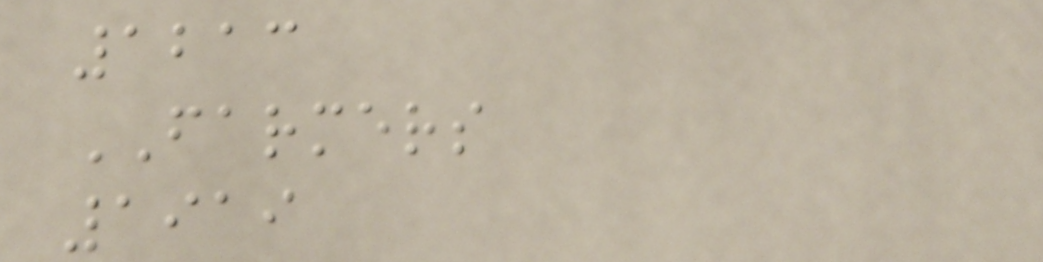1213
FARMERS
1919
